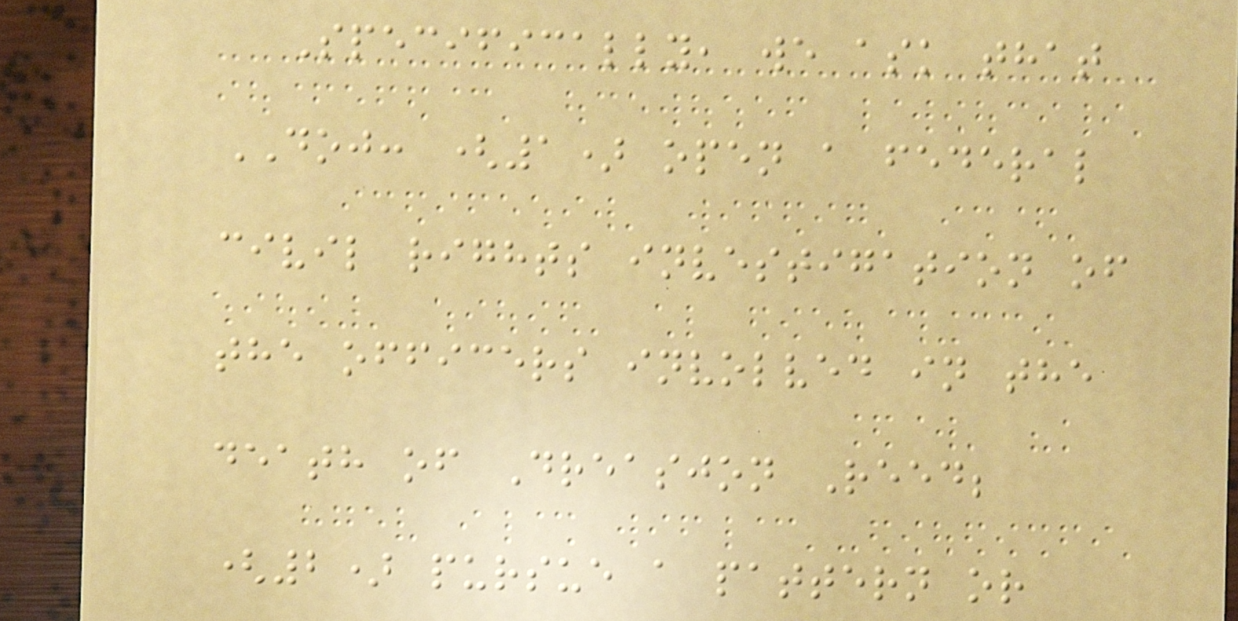Specifically, we ask that
DOJ: (1) open a federal
civil rights investigation of
the officers involved in the
death of Dreasjon Reed;
(2) pursue a pattern or
